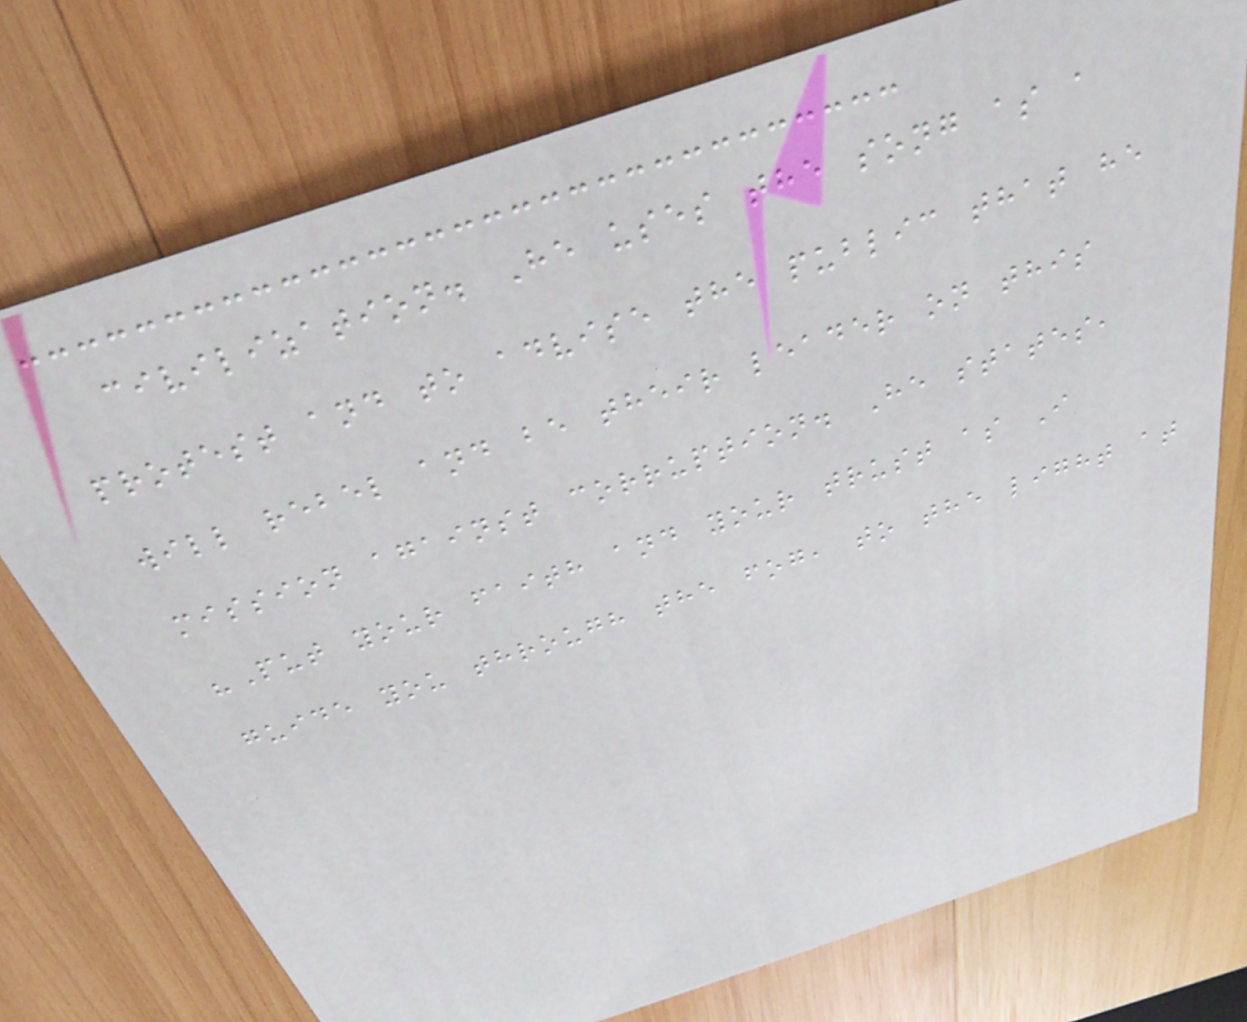civilization. He uses the song as a
protest and to advise the public that he
will rebel and be their leader on this
mission against corruption. He states,
"Put your faith and your trust as I
guide you through the fog, to the light at
